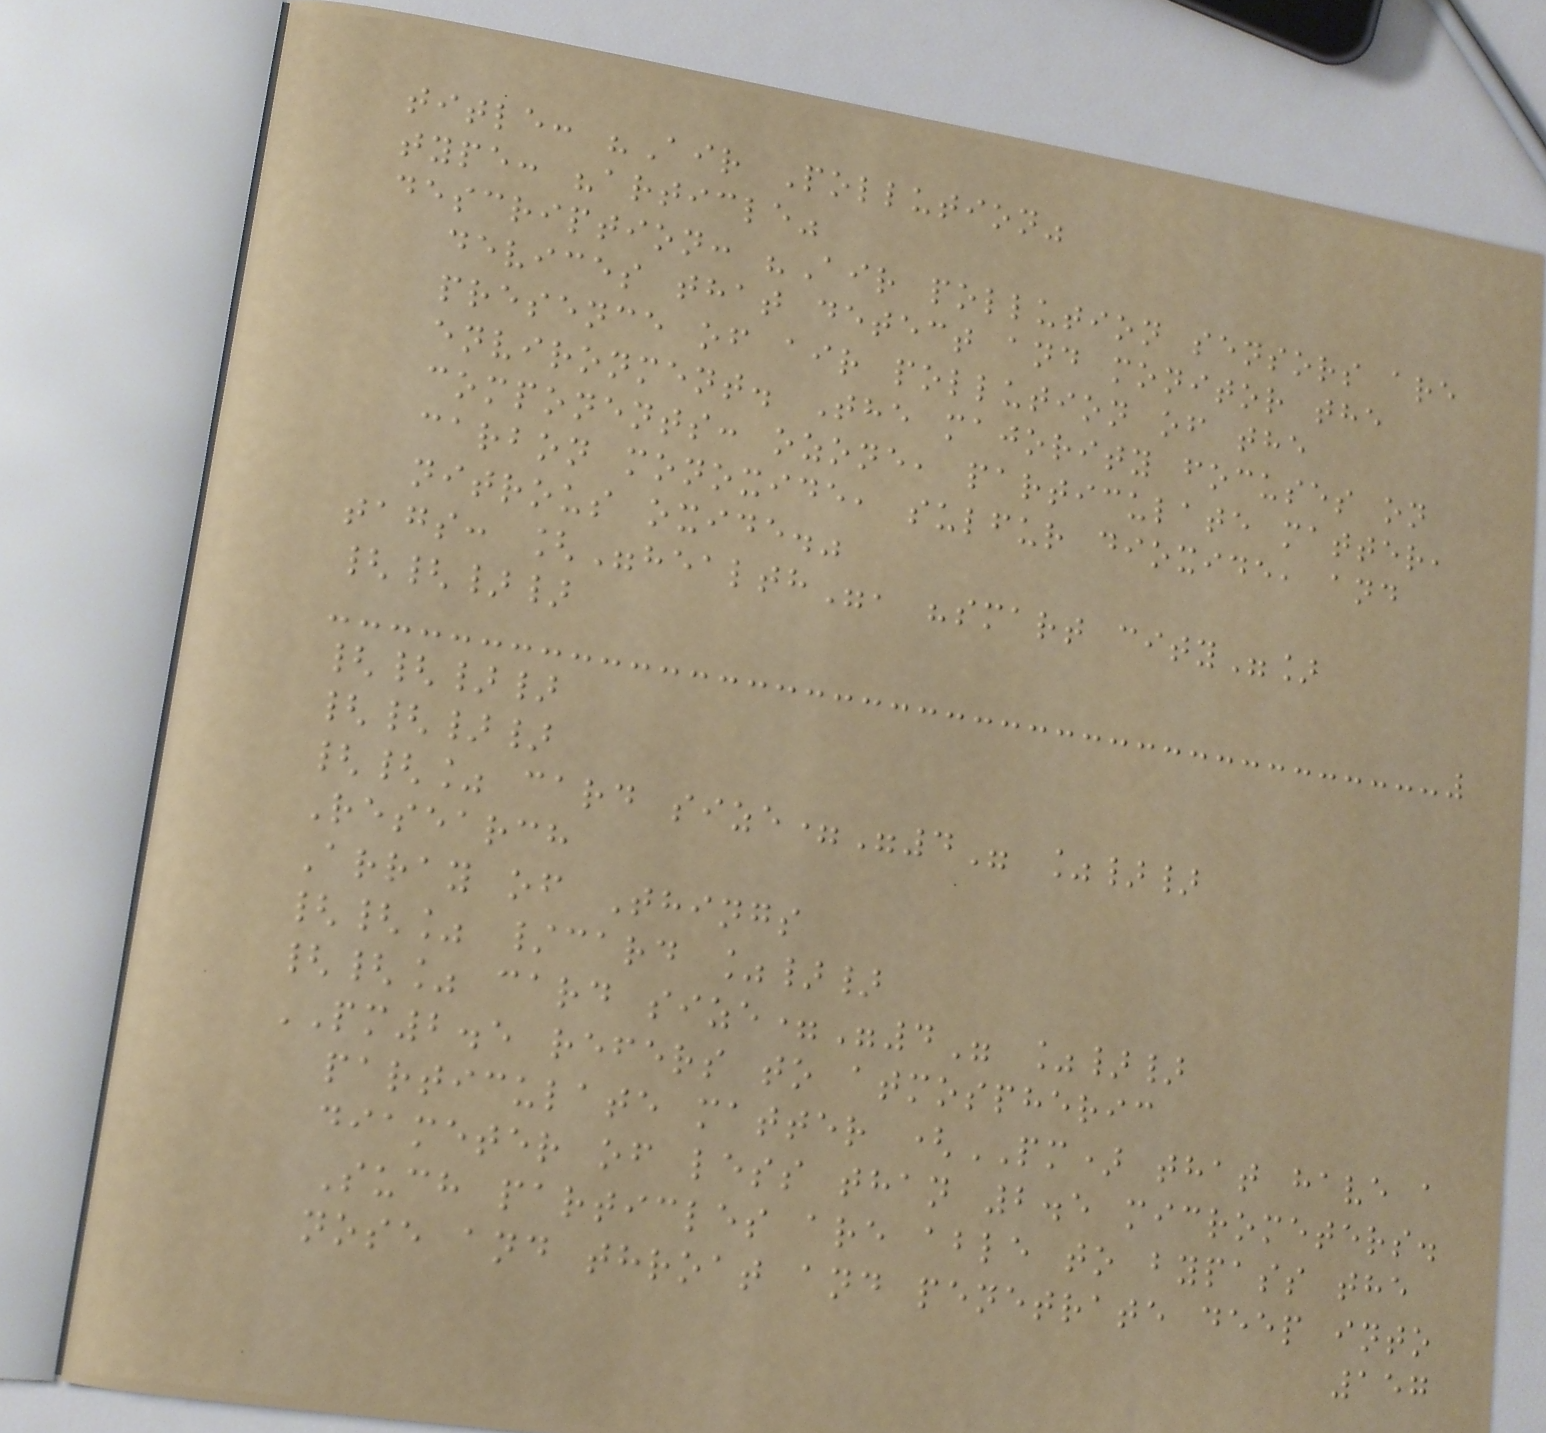title: "Air Pollution"
type: "article"
description: "Air pollution sensors are
devices that detect and monitor the
presence of air pollution of the
environment. The majority focuses on
components: ozone, particulate matter,
carbon monoxide, sulfur dioxide, and
nitrous oxide."
tags: ["health", "smart city"]
{{}}
{{}}
{{}}
{{% card size="4" %}}
Research
Array of Things
{{% /card %}}
{{% card size="4" %}}
PM2.5 refers to atmospheric
particulate matter (PM) that have a
diameter of less than 2.5 micrometers.
Such particles are able to bypass the
nose and throat and penetrate deep into
157
